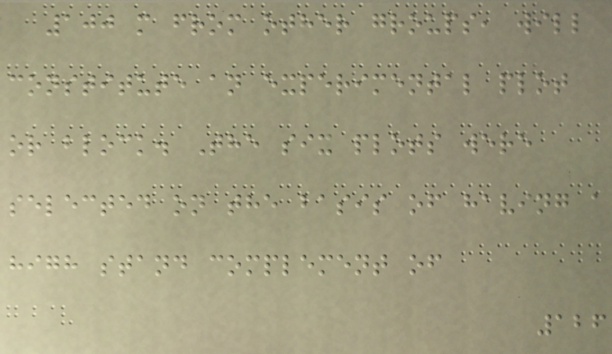100 m from other groups, will
constitute an experimental plot
or block. The six plots were
selected on the basis of having a
high stand complement of
126
